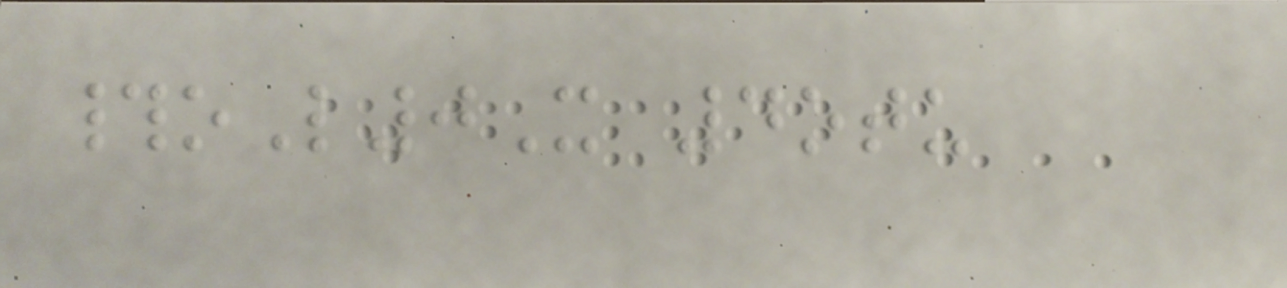#oL0X 4otu
